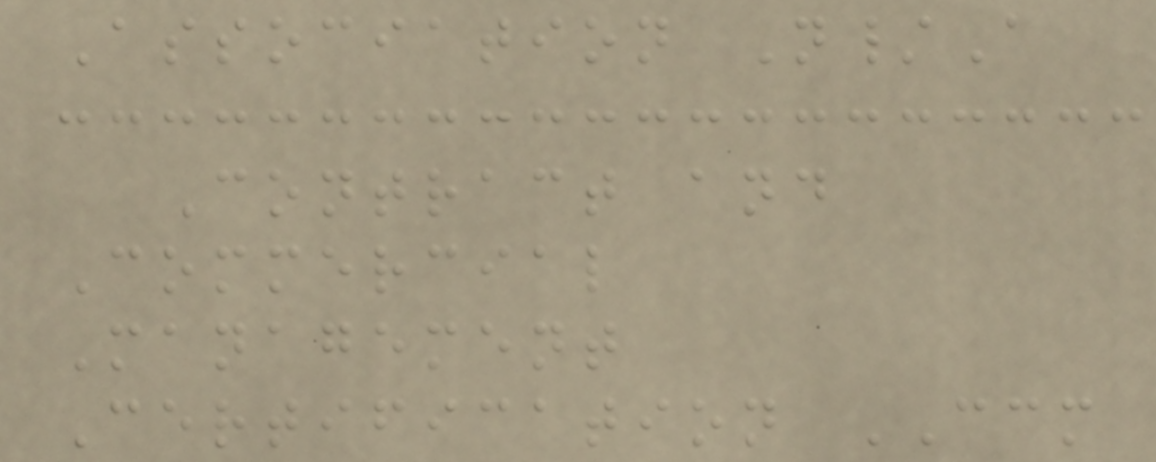Association N/A
Contract and
Commercial
Management
Certification CCM
